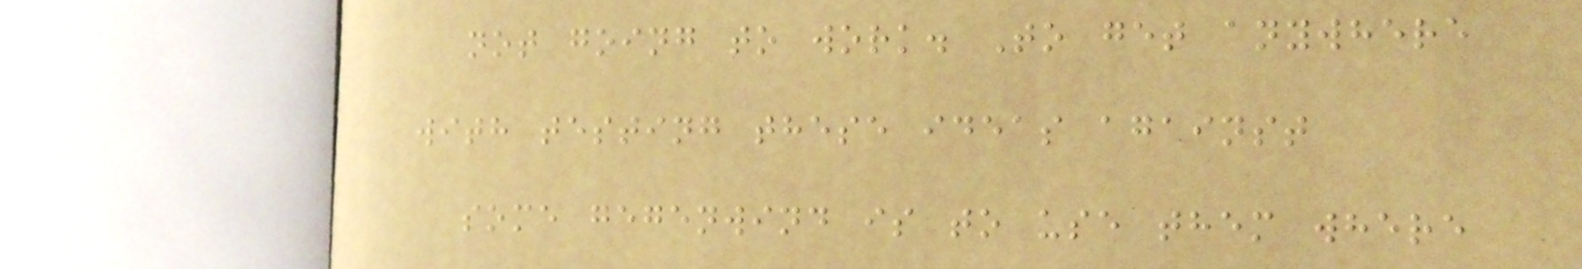not going to work. To get anywhere
with testing these ideas against
some gegenwind is to use them where
